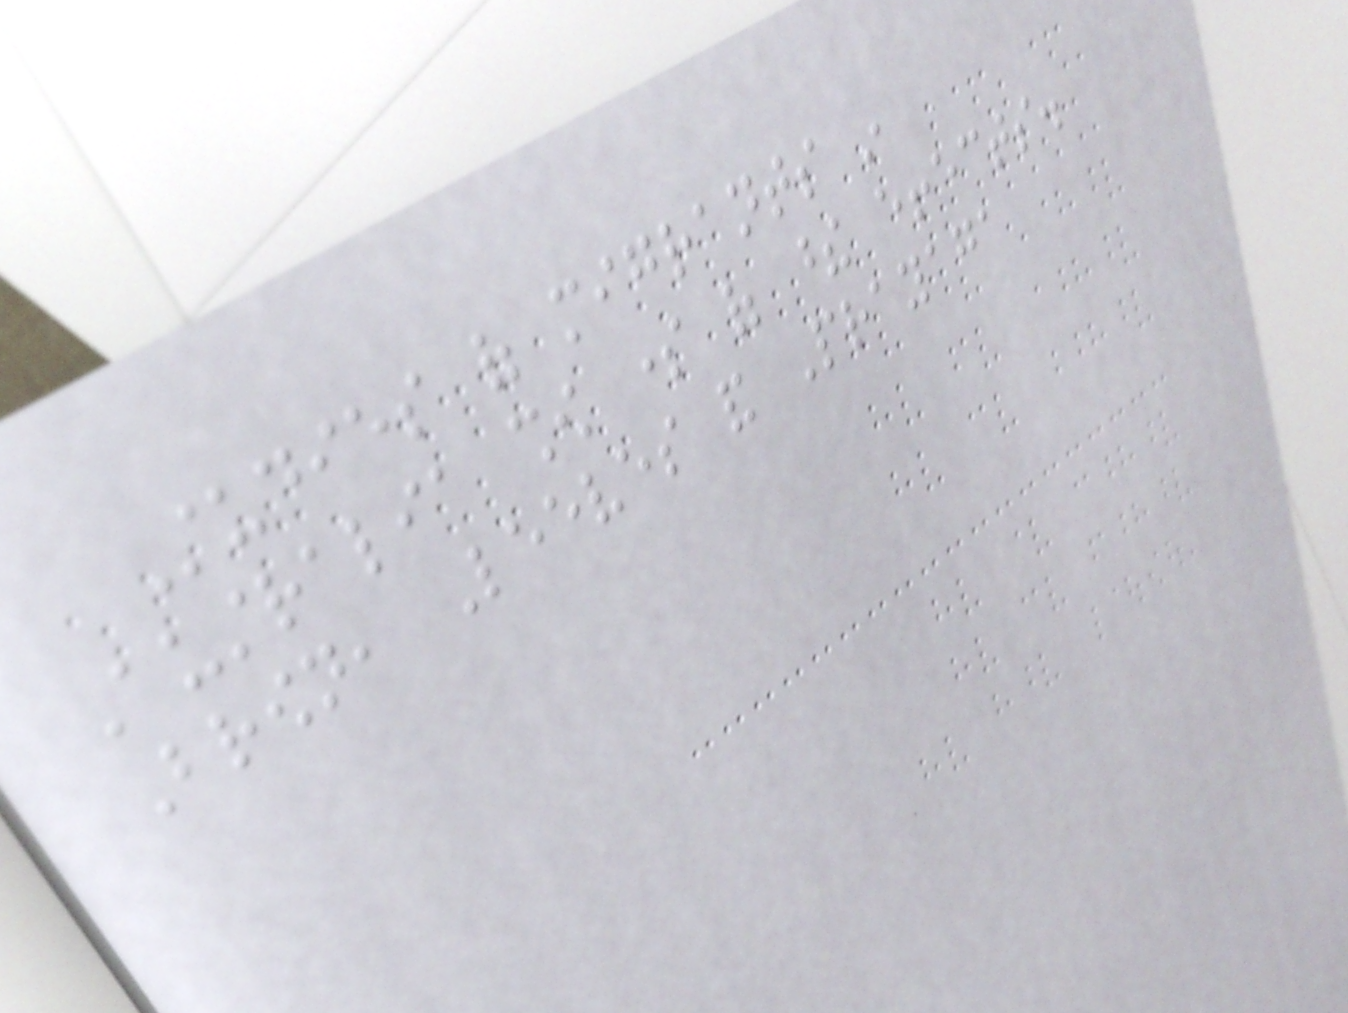Studies of migrants in
Australia show some of these effects.
Brown, Leeves and Prayaga
